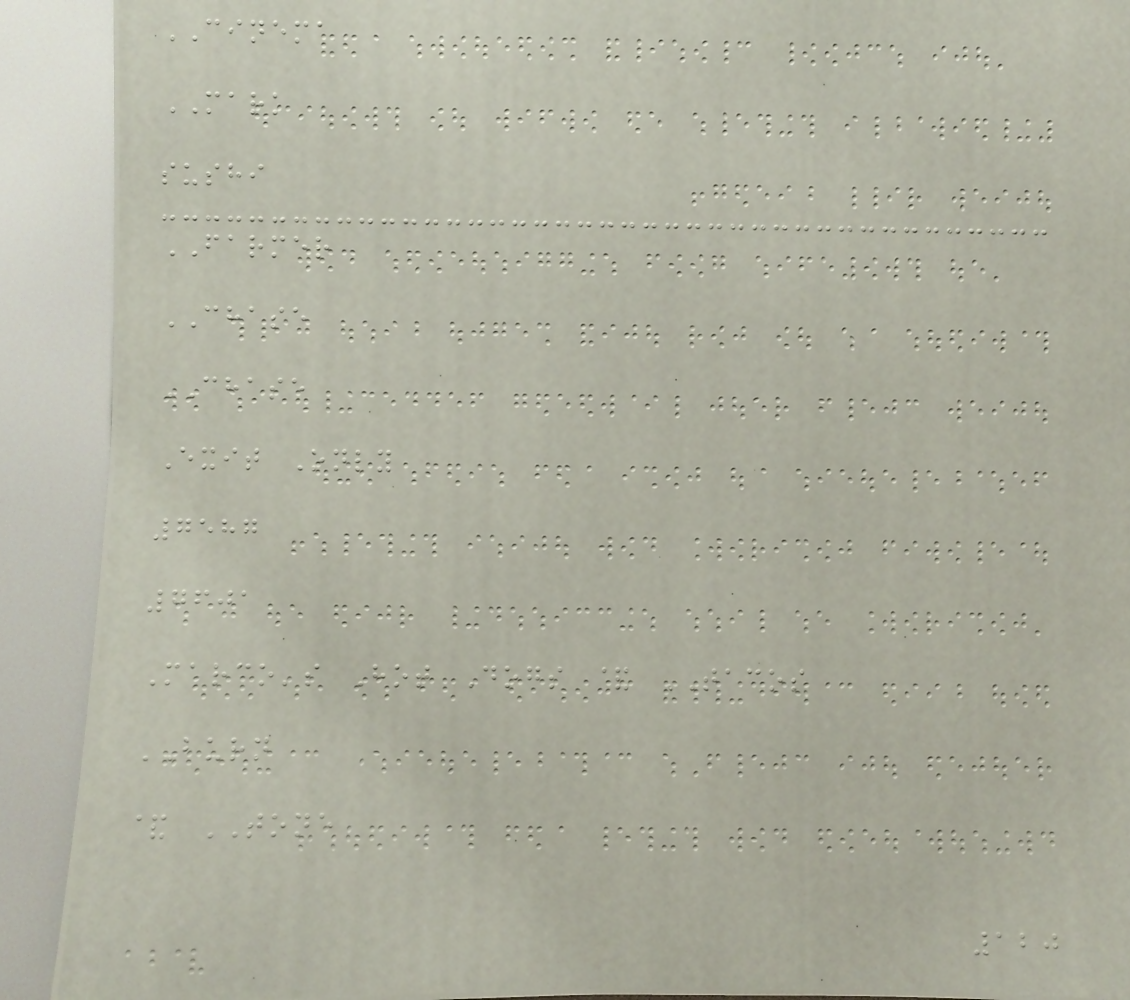CINEMA
MARK
sushi
FARMER
CHASE
CHASE
Exit Only
7587
7601
Marco's Hot Dogs & TACOS
BURN
& TONE
120
